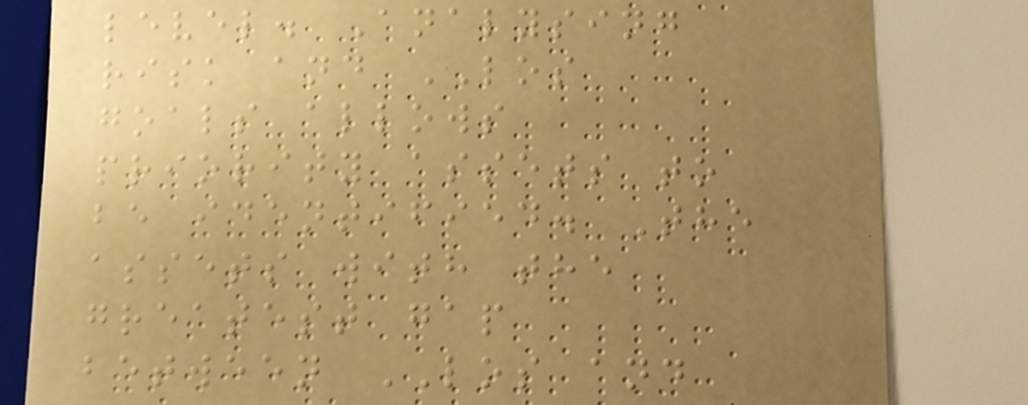level. Analysing
risk and LOS
goals allows
priority assets to
be identified. The
assets with the
greatest gap
between LOS and
